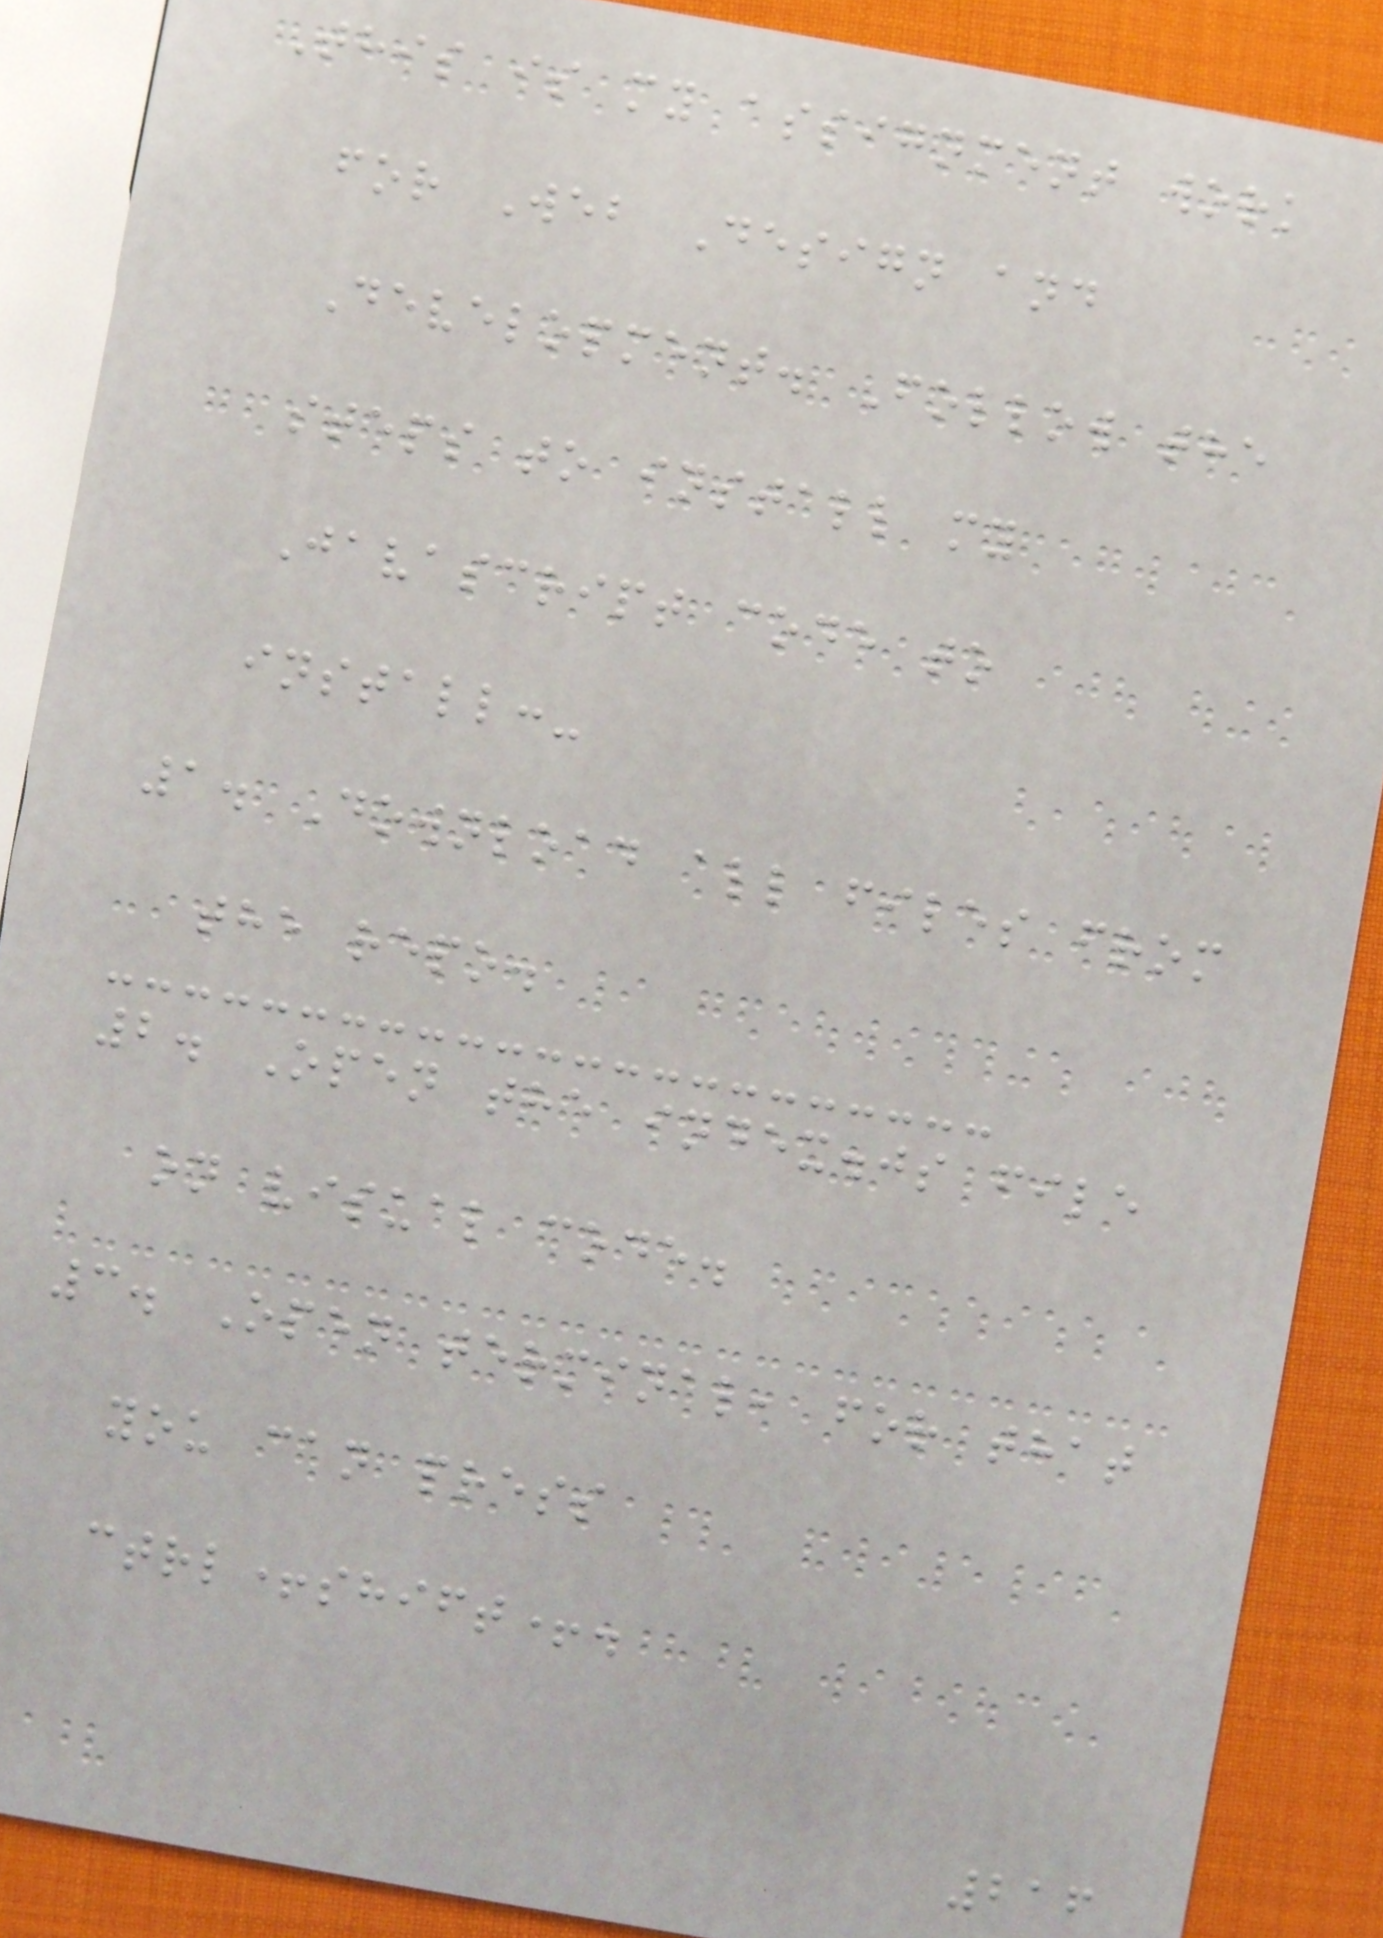This is my assignment work
for Web Design and
Development. Follow the
steps to install my
Javascript code to
install:-
1. Download all files from
the repo.
2. Open the index.js file
on visual code.
3. Open terminal, for that
you can press
ctrl+shift+.
216
